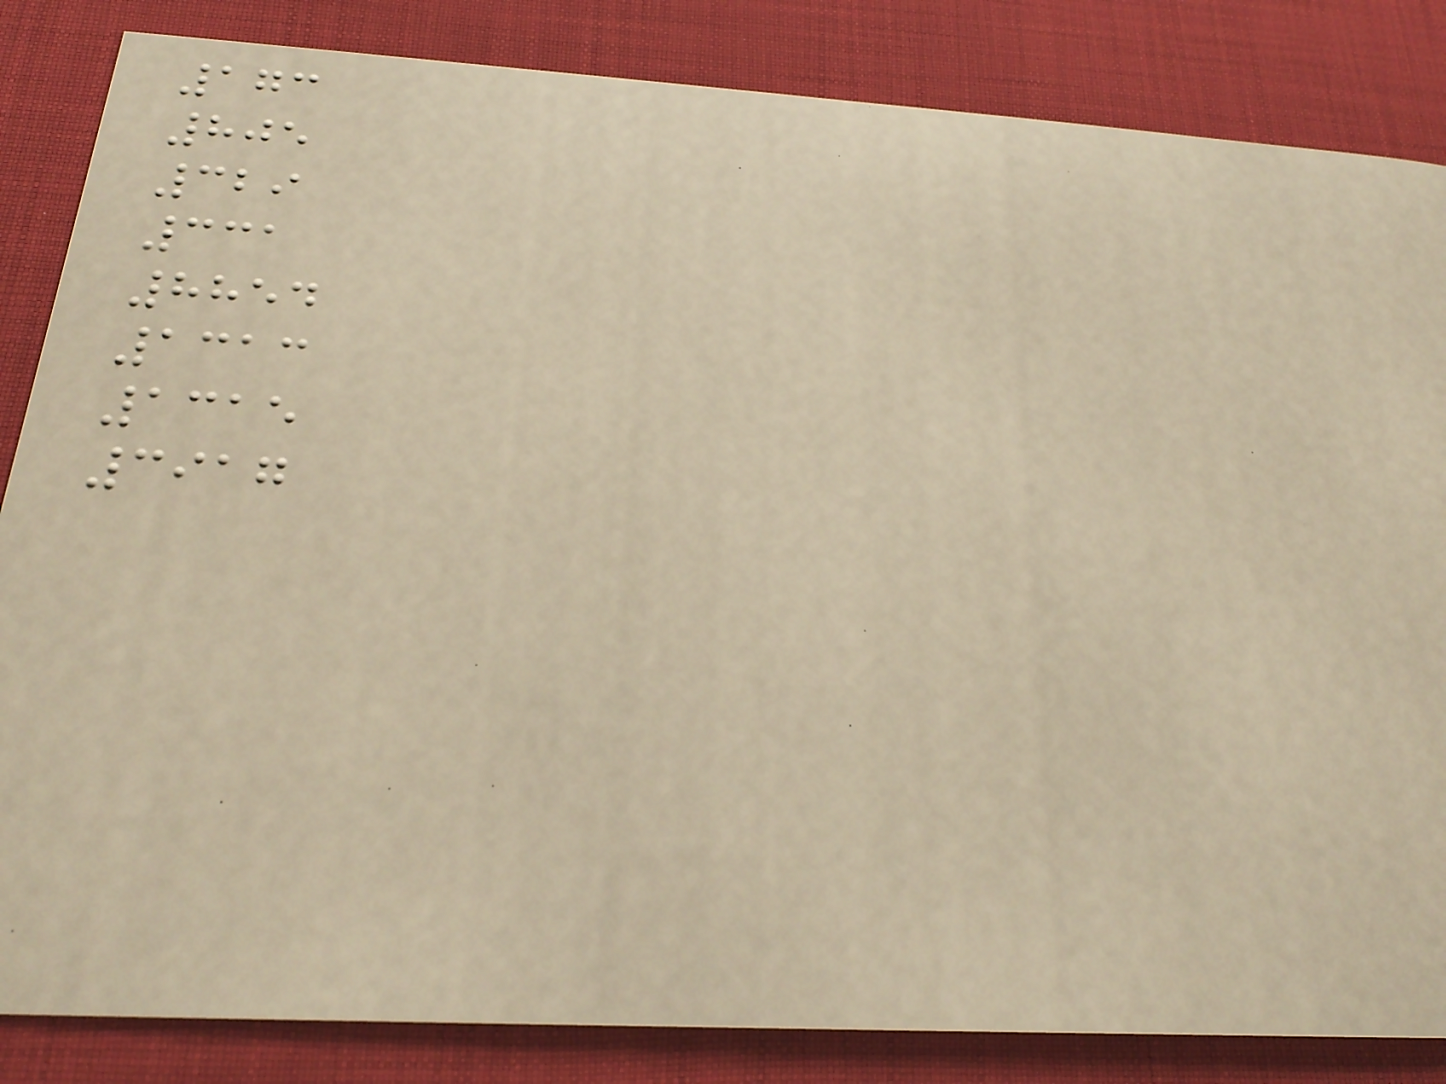173
805
329
331
8854
1313
1315
3917
